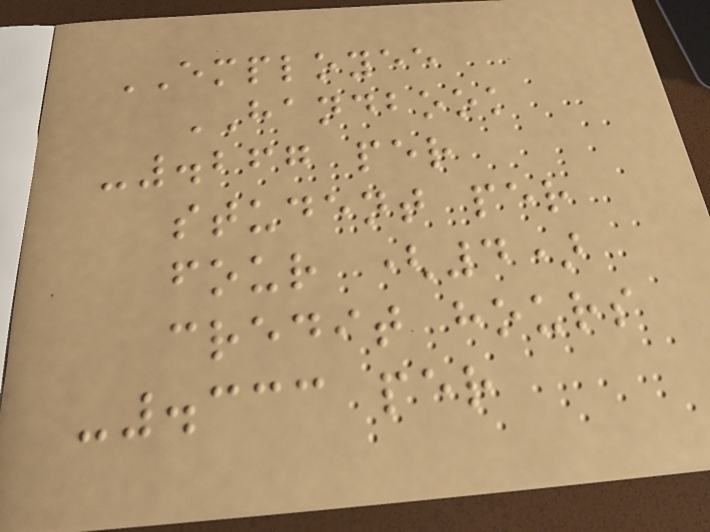EMPLOYEE
HANDBOOK
-.267 per
student per
four (4)
credit hours
-.333 per
